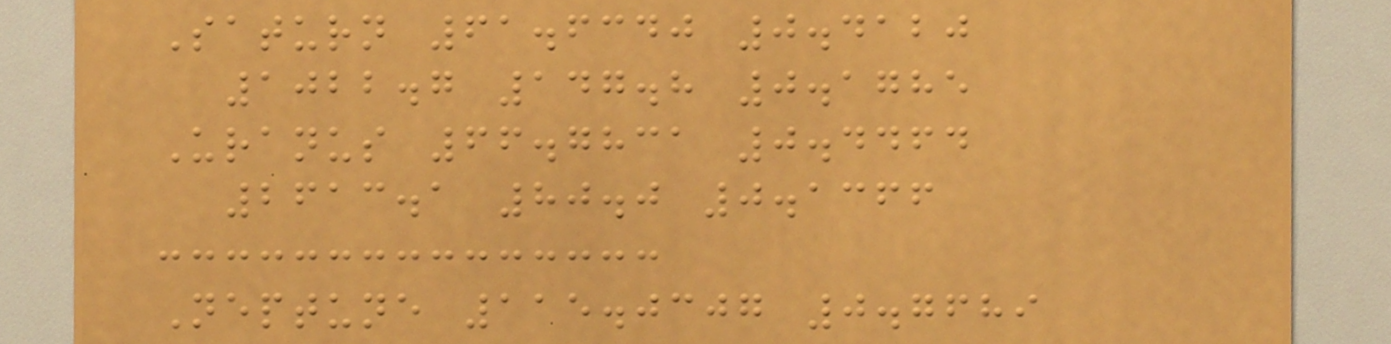Saturn 61.6340 0.4120
1022.7 147.8 0.1785
Uranus 66.7831 0.4464
2613.1 80.0 0.1366
Neptune 115.0307 0.7689
